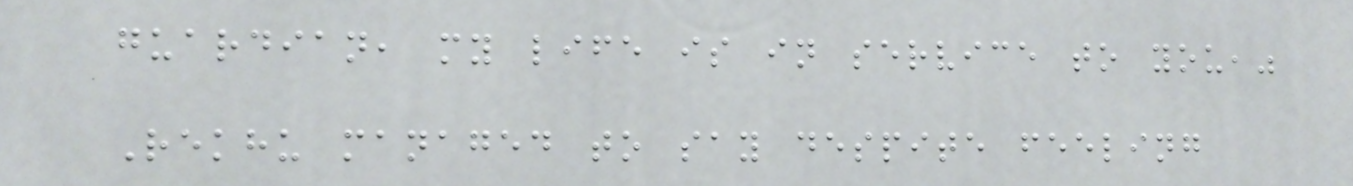guardian, my life is in service to you,"
Rekhu managed to say despite feeling
